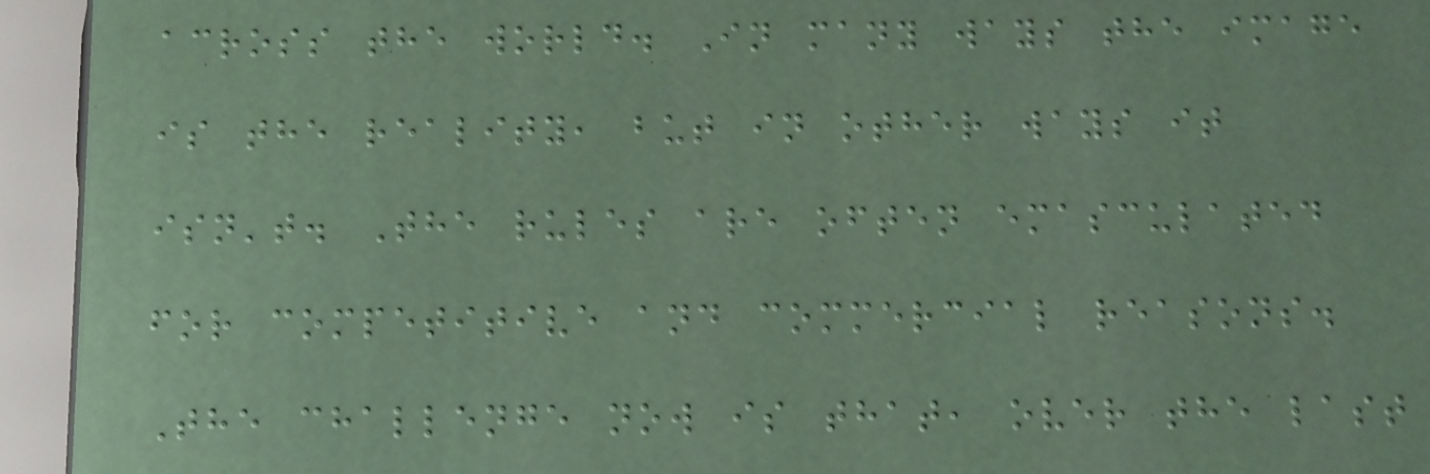across the world. In many ways the image
is the reality, but in other ways it
isn't. The rules are often emasculated
for competitive and commercial reasons.
The challenge now is that, over the last
